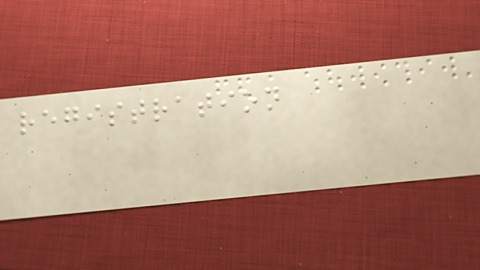registration
